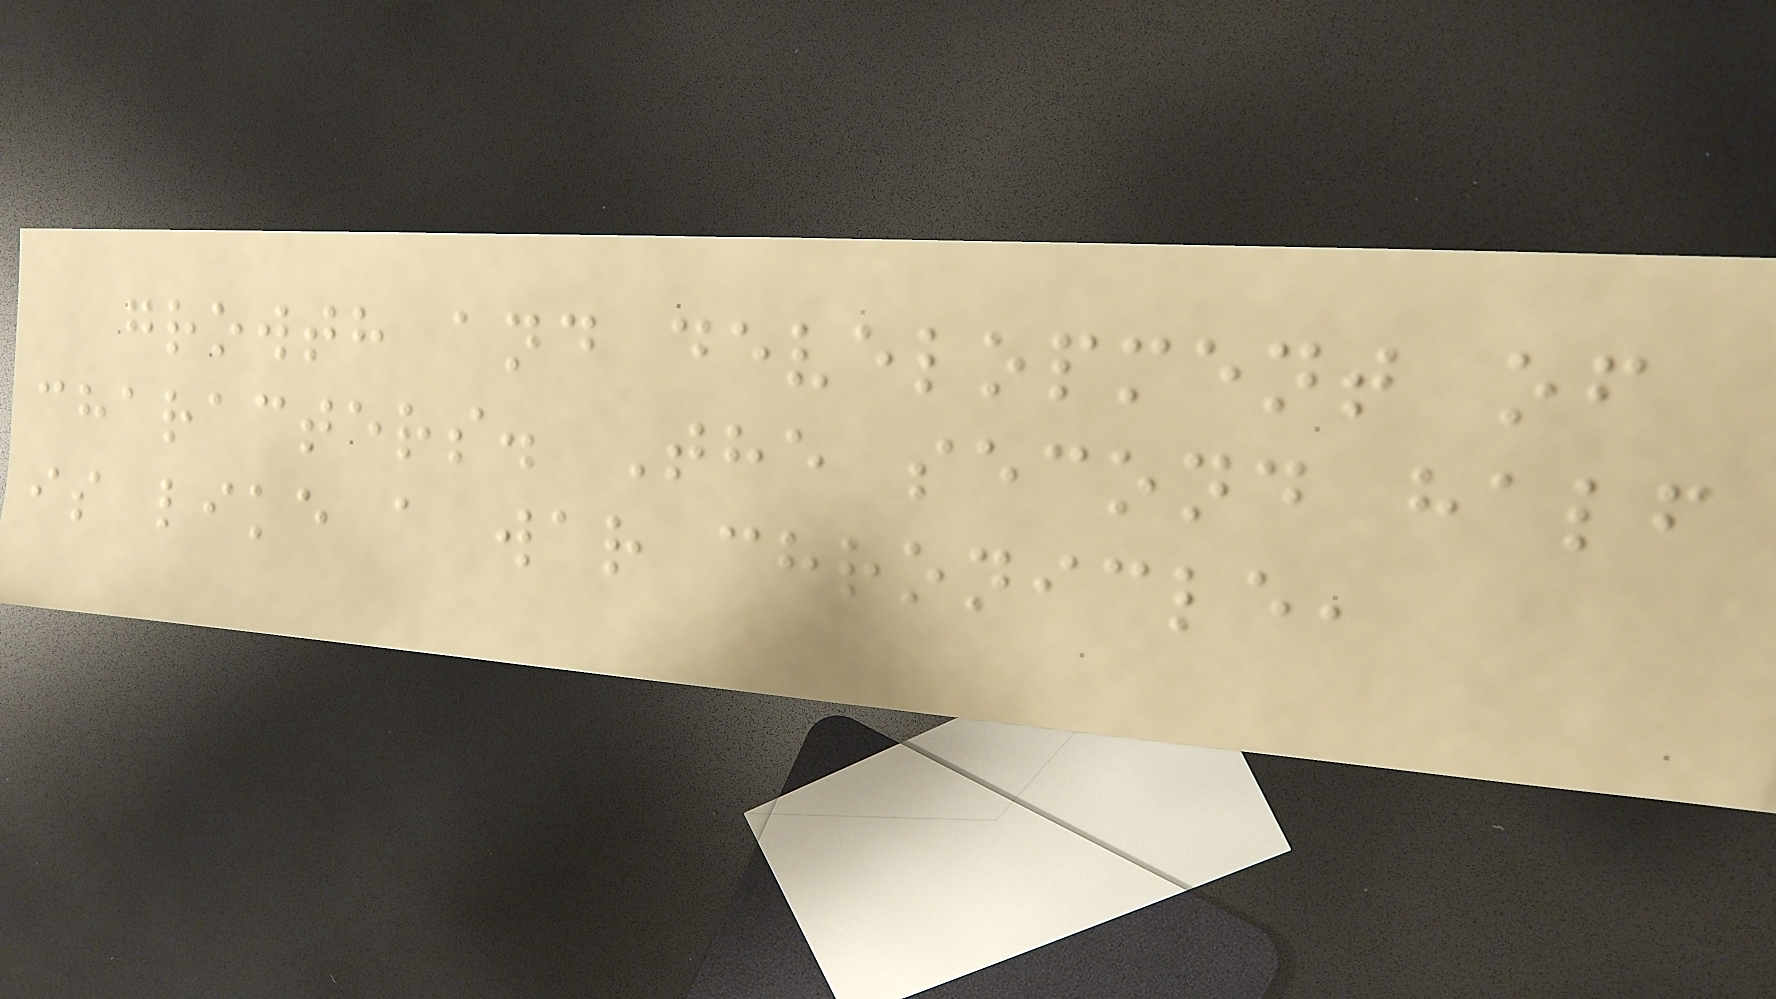growth and development of
characters. The second half
is like a war chronicle,
